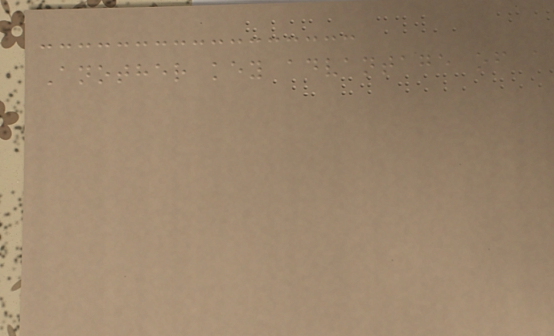Another key advantage of a
